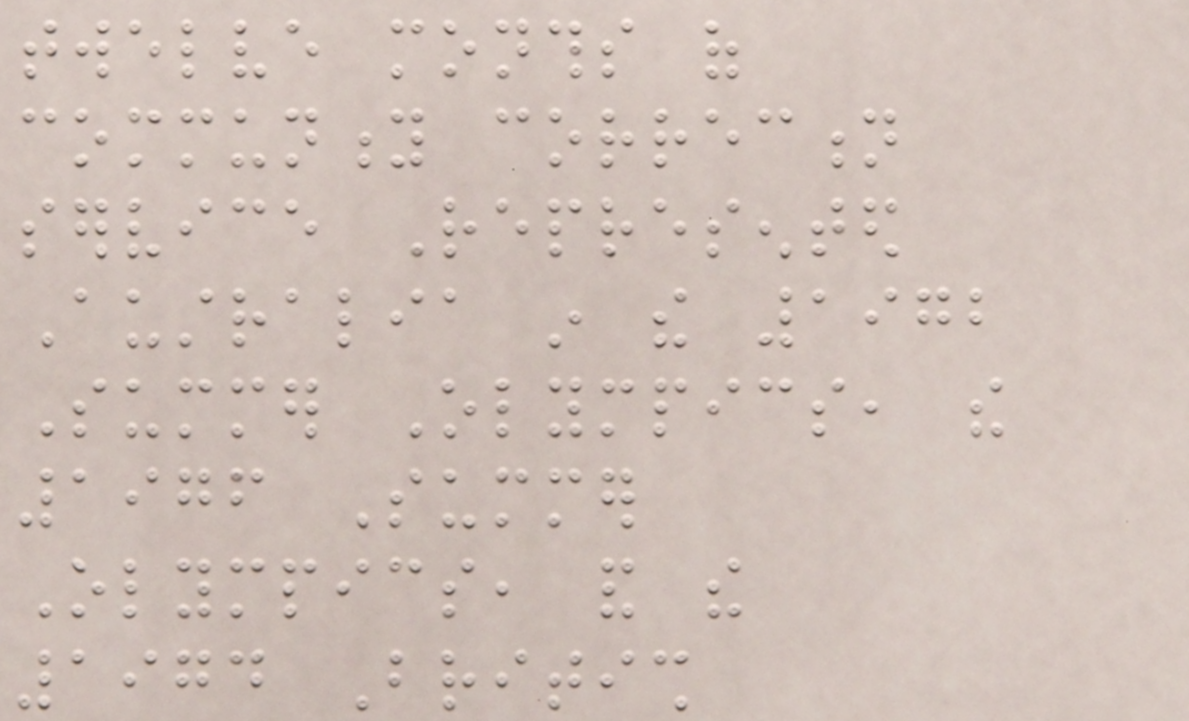twelve months of
community correction
service Represented
Australia in the 1972
Summer Olympics, the
1976 Summer
Olympics, and the
1974 British
